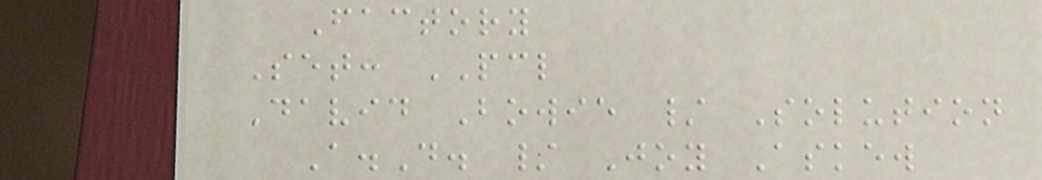Factory
Set: PCL
David Bowie / Solution
A.D. / Joy Askew
